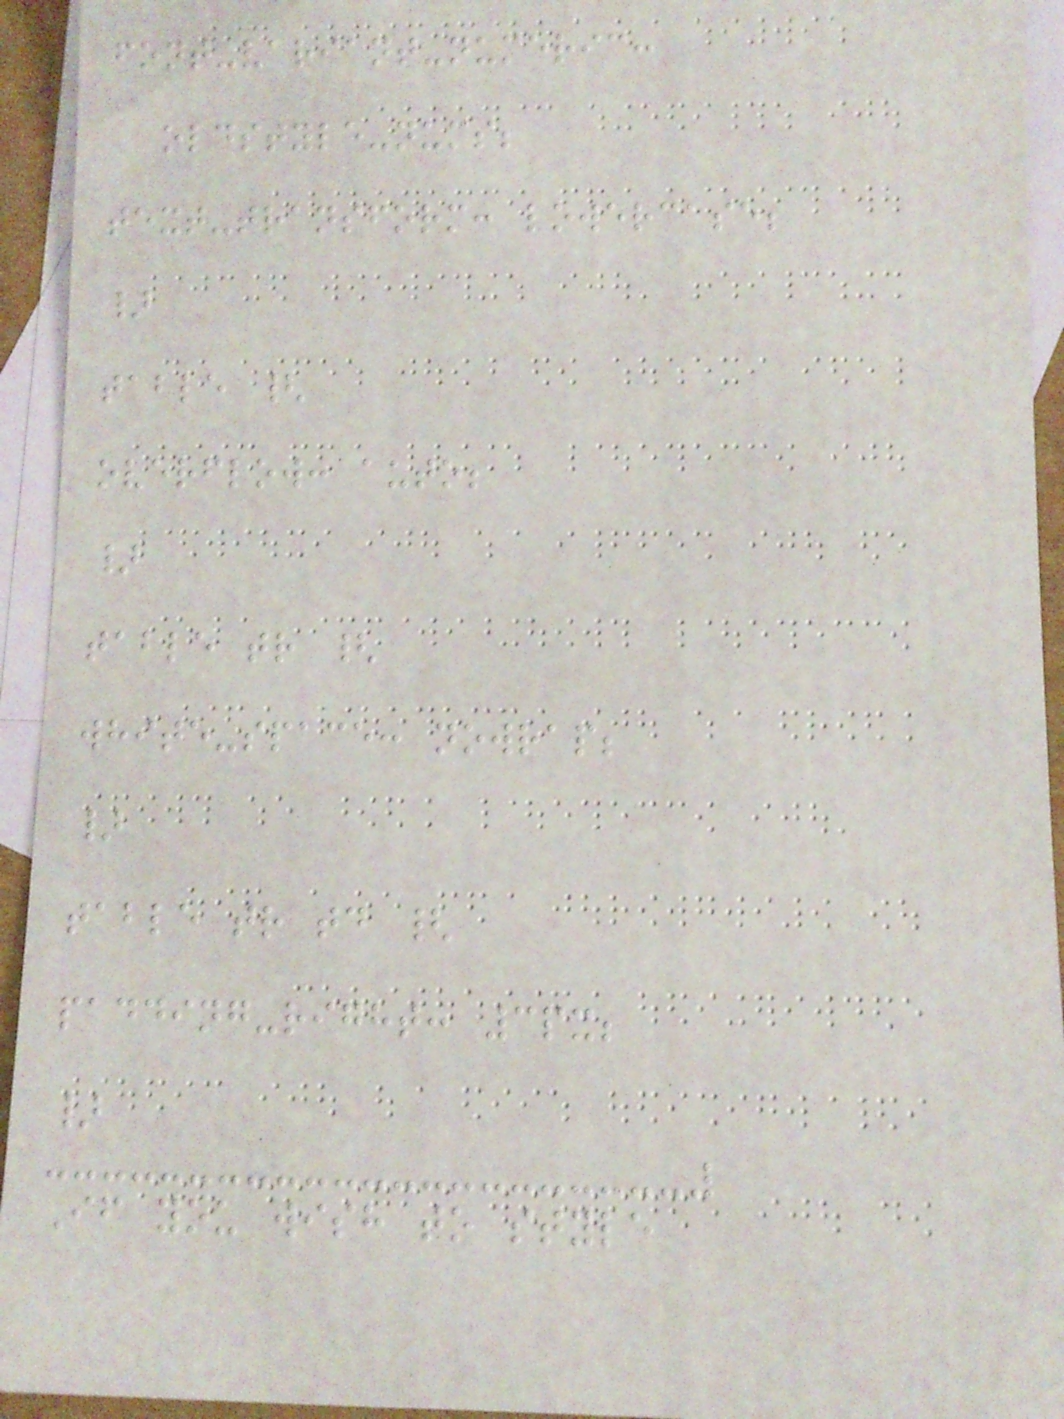font-variant-numeric:
oldstyle-nums;
text-transform: lowercase;
}
table {
overflow: auto;
}
table tr {
white-space: nowrap;
}
table tr td {
padding-right: 3px;
}
If you wish to style
